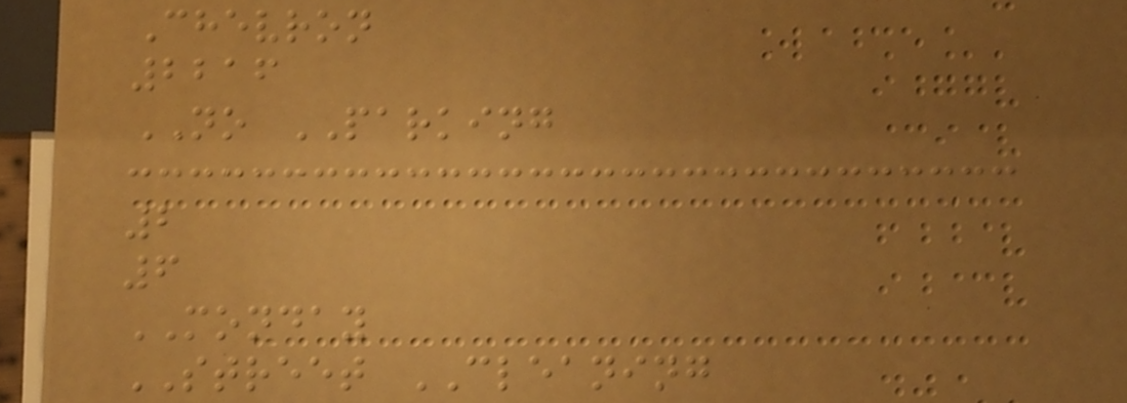Chevron
2216
NO PARKING
2
6
MONDAY
STREET CLEANING
